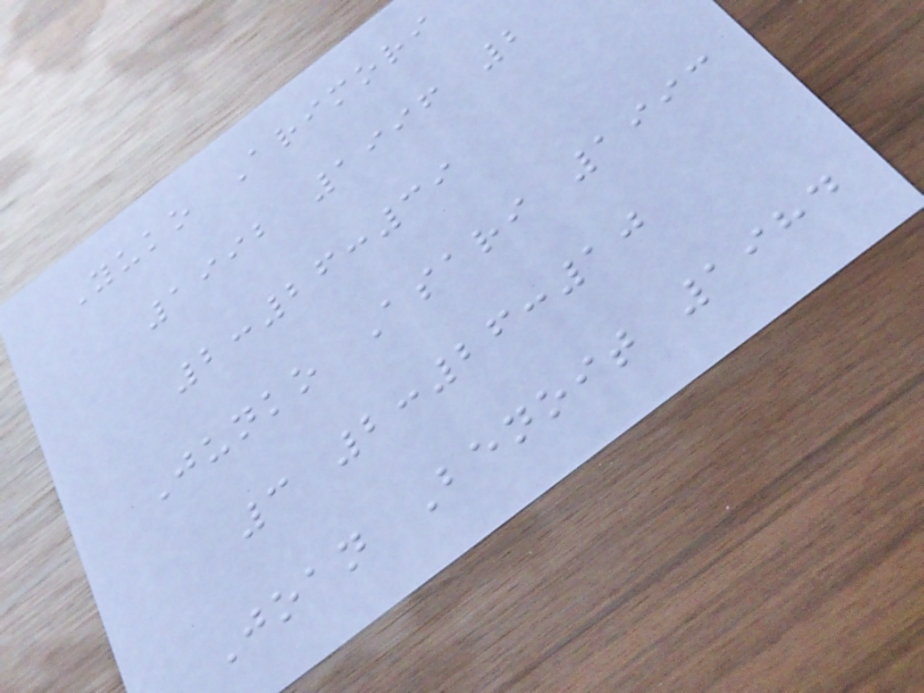Yuko Arimori
1992 1996 2
2:26:39
Junko Asari 1993
3 2:26:10
Joan Benoit 1984
